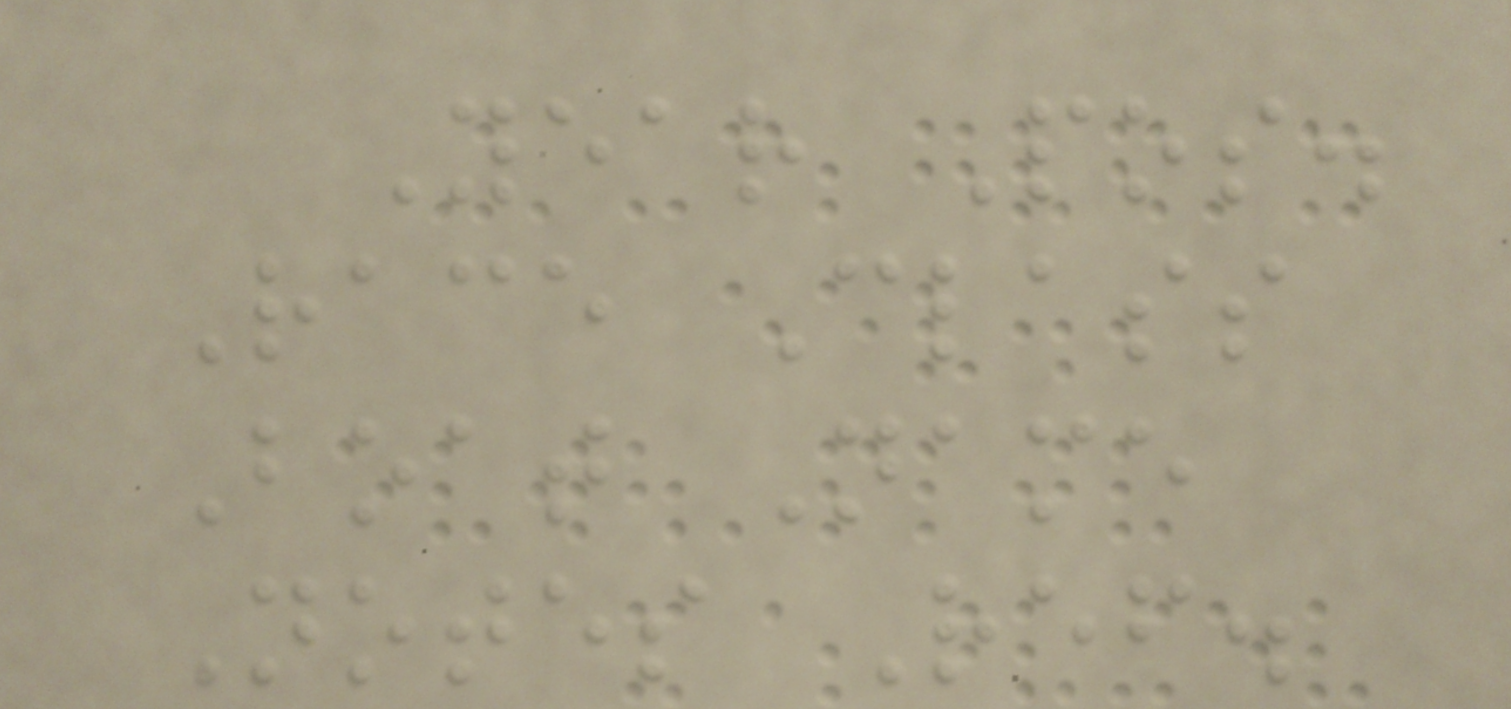Year Pos.
Race Class
Boat Name
Notes Ref.
